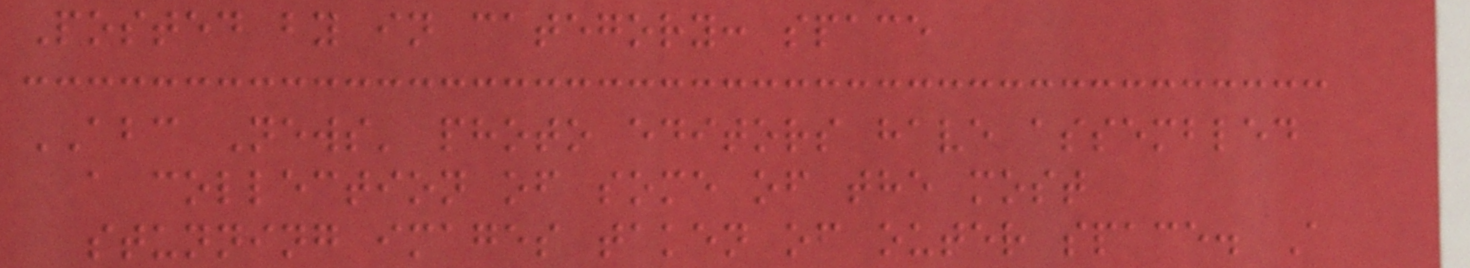Posted by in category: space
ABC News' photo editors have assembled
a collection of some of the most
stunning images taken of outer space. A
